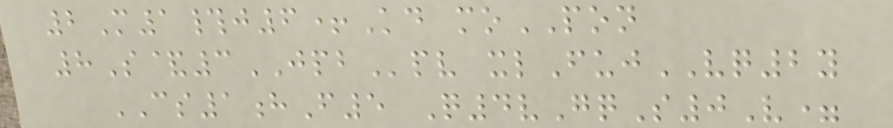2M1#j6+Kd moPON
8S&3JPBpv xlFujVQ2y
CS1hF5 Q4vGqS0V=
